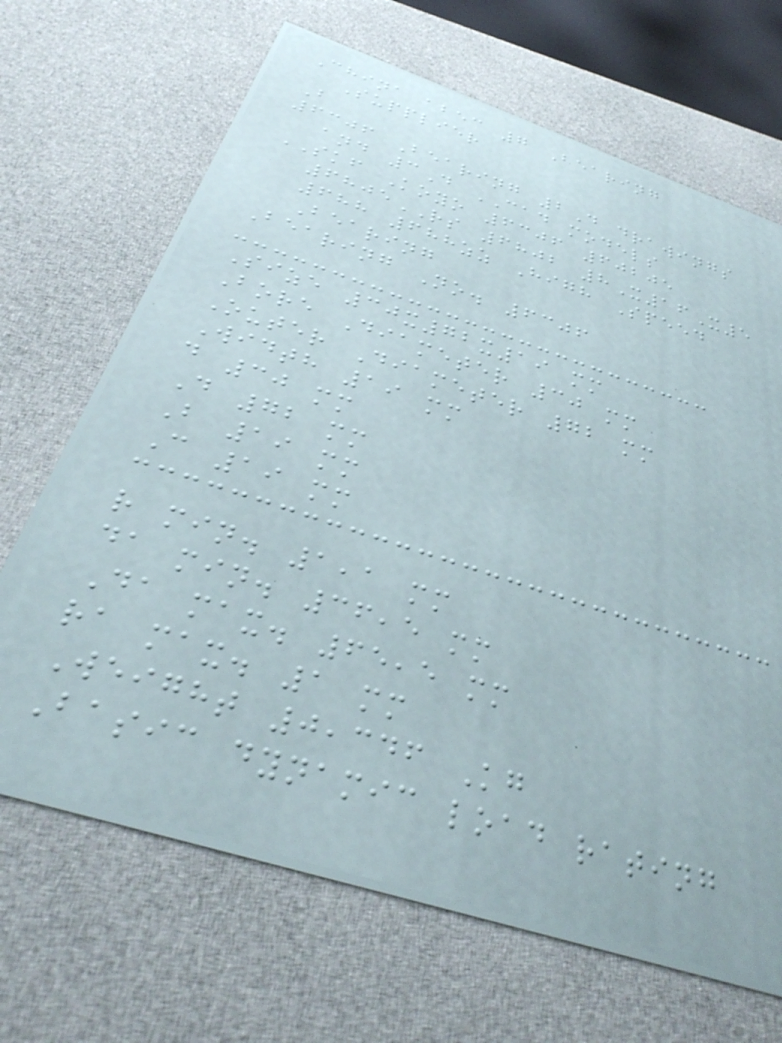China abec 7 Bearing
Supplier
B
6306 Bearing 2D drawings
and 3D CAD models
SKF Koyo 6306 60205
6805RS 6802 8X16X5
688 688zz High Speed
Bearing
Bearing No. 6306
Size 30x72x19 mm
Bore Diameter 30 mm
Outer Diameter 72 mm
Width 19 mm
d 30 mm
D 72 mm
B 19 mm
C 19 mm
r min. 1,1 mm
da min. 36,5 mm
Da max. 65,5 mm
ra max. 1 mm
Weight 0,346 Kg
Basic dynamic load rating
